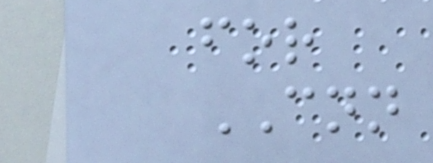for
CNN
